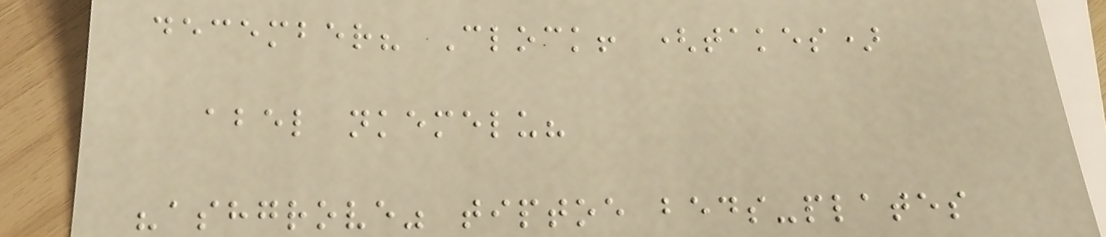december? Clock! (takes)
abel nkemelu?
"ashgrove" tiptoe beds-plates
